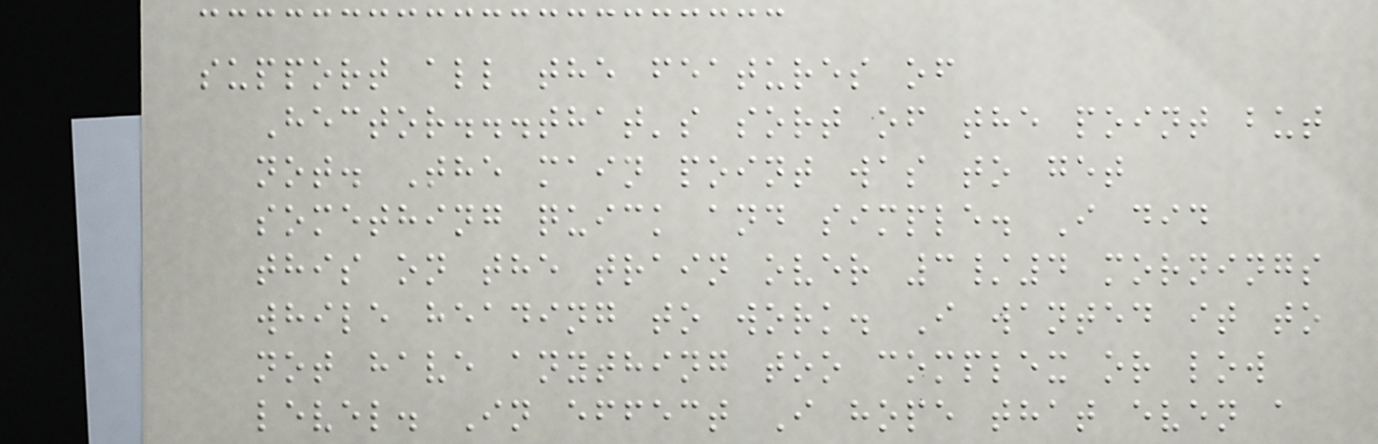support all the features of
Hector...that's sort of the point but
not. The main point was to get
something quick and simple. I did
this on the train over 3/4 mornings
while heading to work. I wanted it to
not have anything too complex or low
level. In effect I hope that even a
